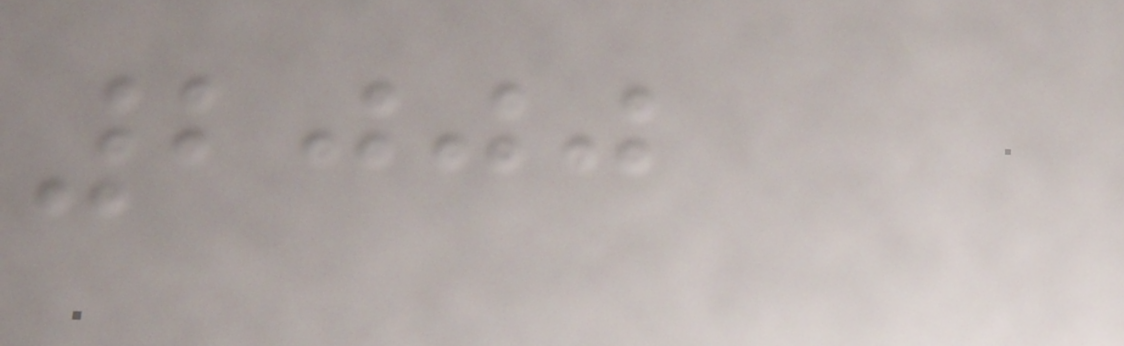2000
